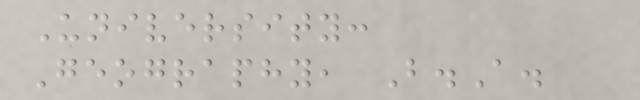University:
Geography, B.A.
